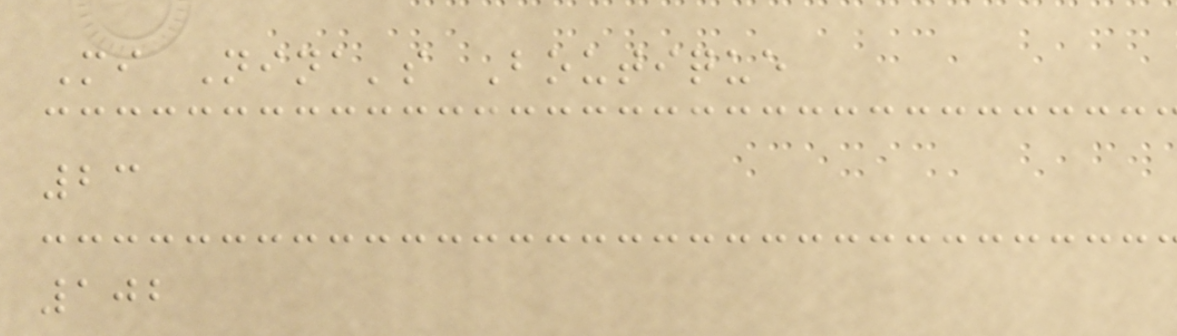Mi Nina's Boutique
23
102
